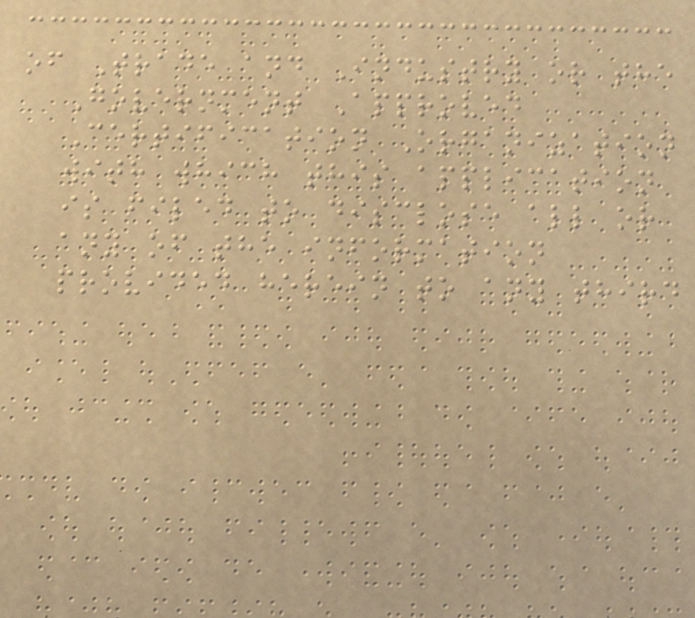of Trade and Industry or the
Government Approved
Certification Organization
with which this application
is filed to disclose all or
any of the information
provided herein to any third
